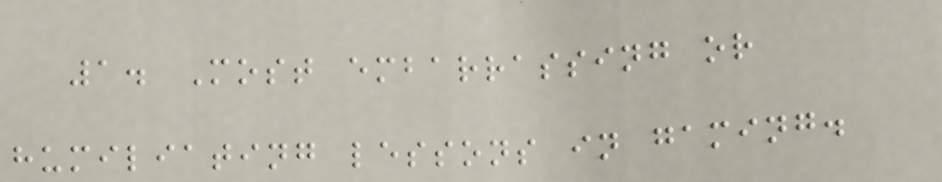1. Most embarrassing or
humiliating lessons in gaming.
